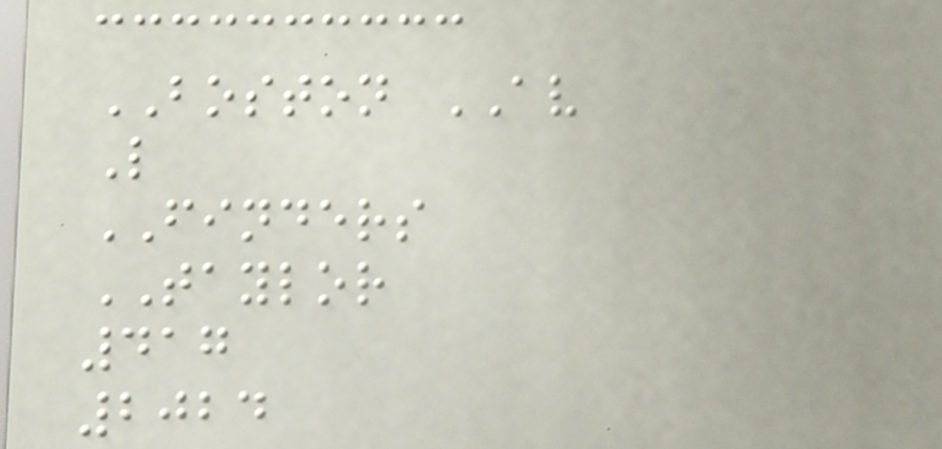BOSTON AV
L
FINDERS
TAYLOR
417
2024
